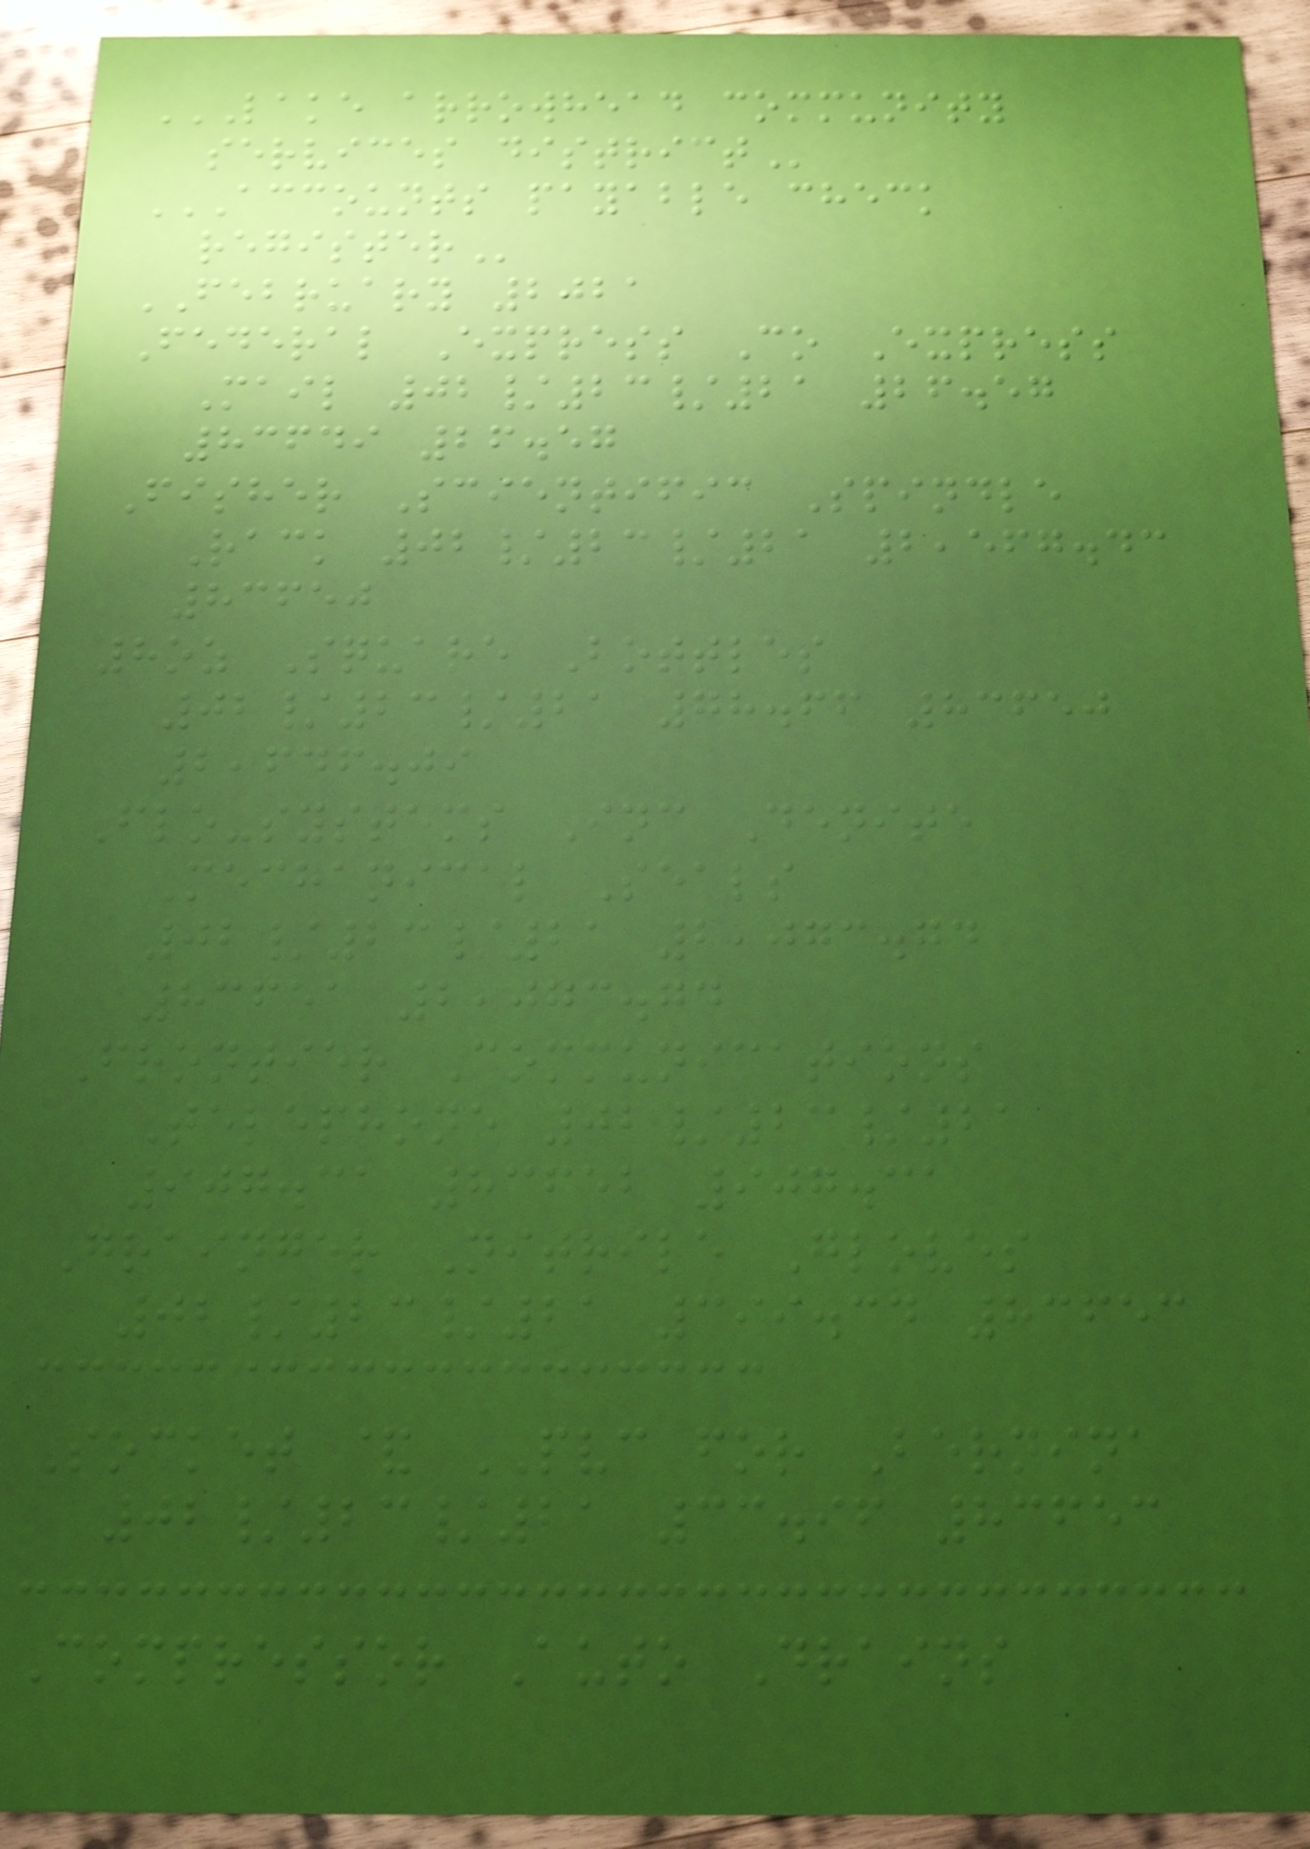LAKE ARROWHEAD COMMUNITY
SERVICES DISTRICT
ACCOUNTS PAYABLE CHECK
REGISTER
FEBRUARY 2021
Federal Express Co Express
Mail 02/23/21 26.57
83649 26.57
Fisher Scientific Spindle
Rack 02/23/21 2,567.43
83650
8oz Square Bottles
02/23/21 78.66 83650
2,646.09
Flo-systems Inc Denite
Mechanical Seals
02/23/21 2,073.74
83651 2,073.74
Frontier Communications
Telephone 02/23/21
907.31 83652 907.31
Grainger Nitrile Gloves
02/23/21 399.34 83653
Socket & PVC for Bernina
02/23/21 33.96 83653
Compressor Auto Drains
